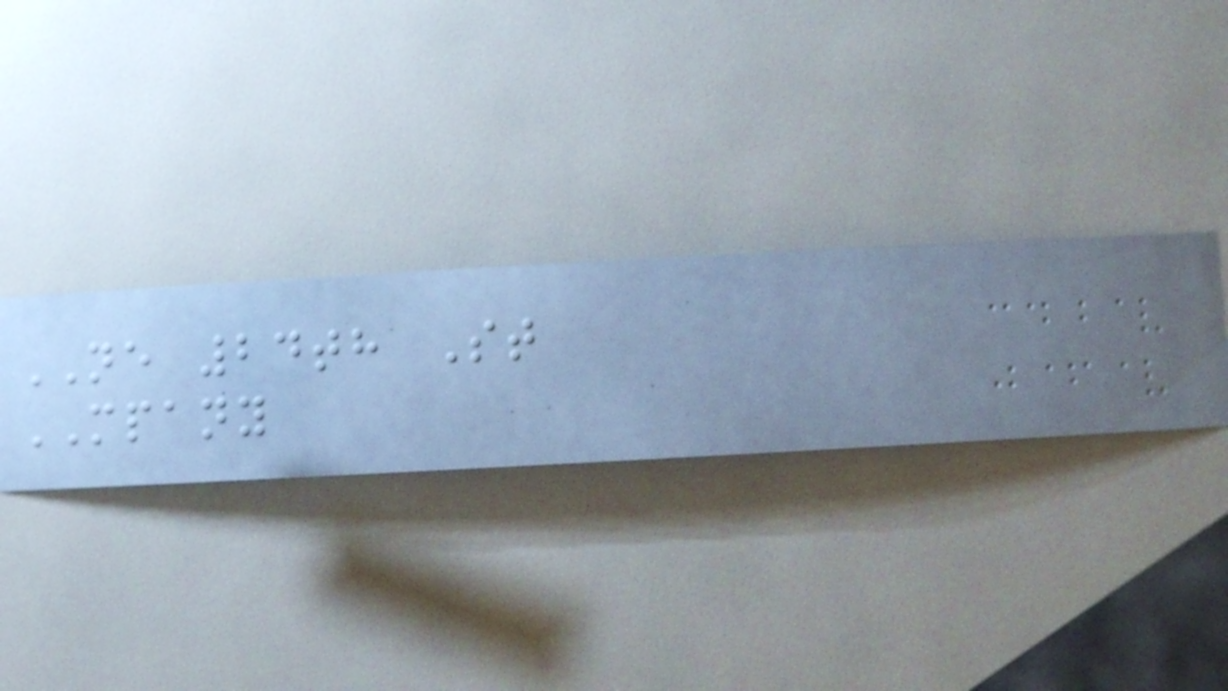NE 24th St
MPANY
